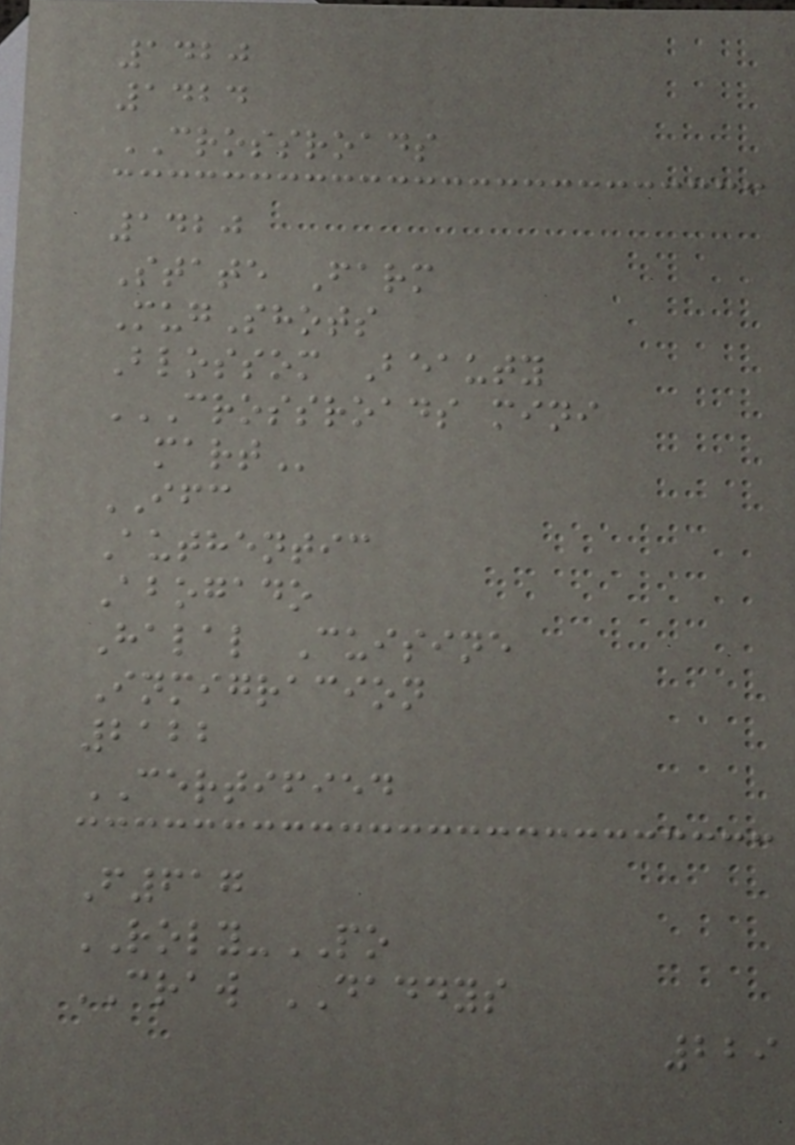1420
1424
CROSSROADS
1420
State Farm
MugShots
Blossom Beauty
CROSSROADS MINI
MART
IFC
Authentic
Abogado
Halal Cuisine
Inmigracion
2122
CERTIFIED
F617
ROLY-PO
CRAW DADDYS
229
